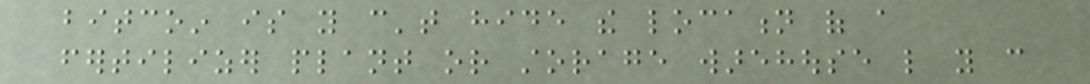bitcoin is you can't hide the location of a
fertilizer plant or storage warehouse like you can
